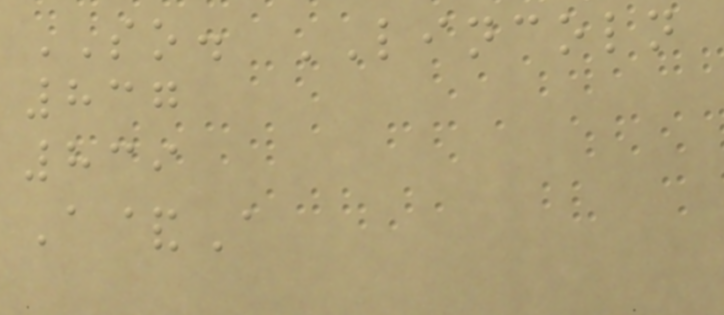SO. LINCOLN
837
839
A&A
